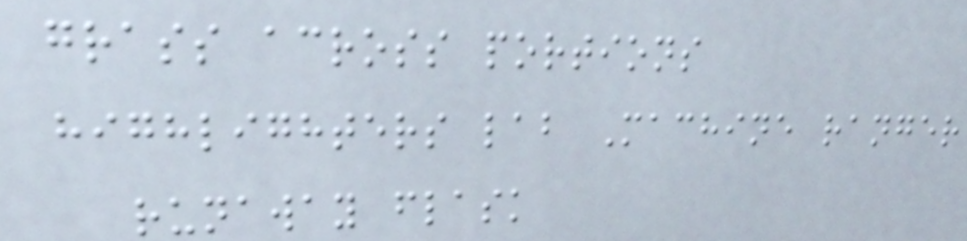grass across portions
highlighters lab Machine ranger
runaway flask
